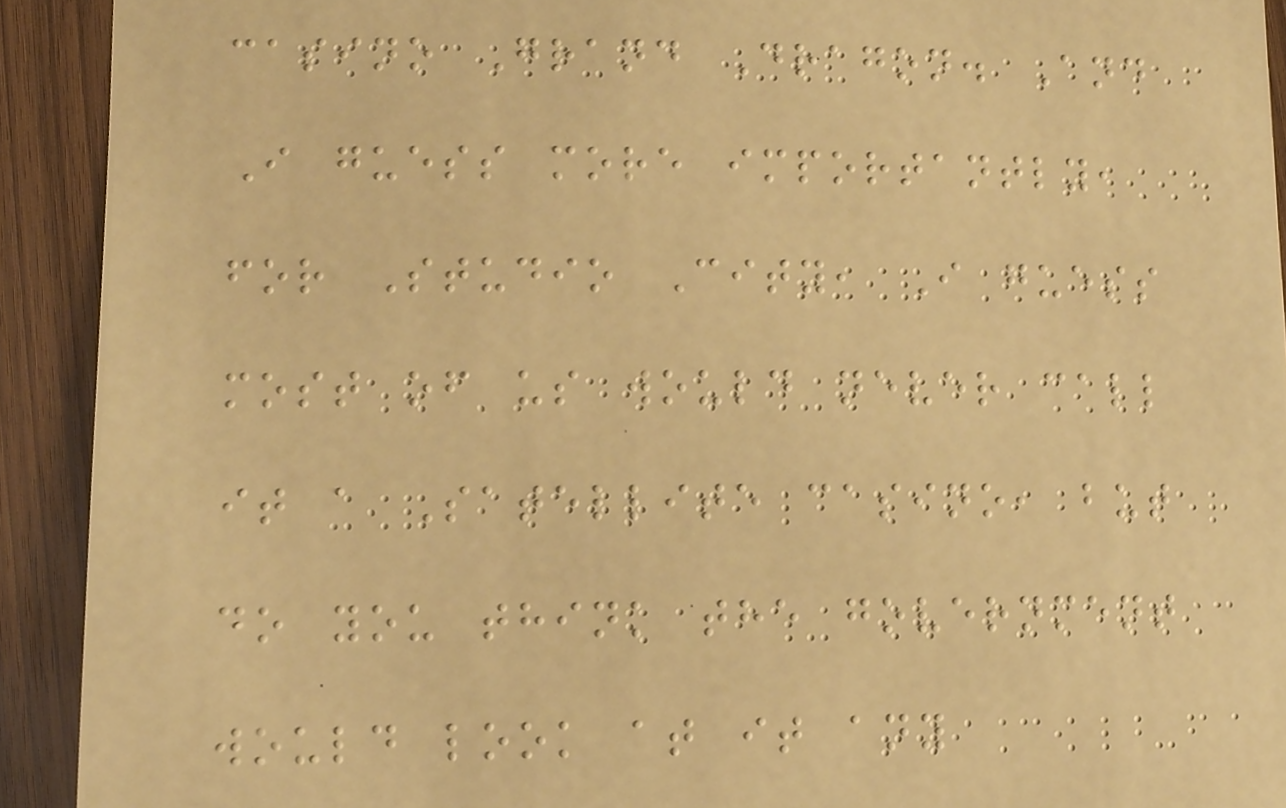casino Grand Dragon. And
I guess more importantly,
for Studio City, I guess
most of us would never call
it a Satellite casino, but
do you think the government
would look at it any
